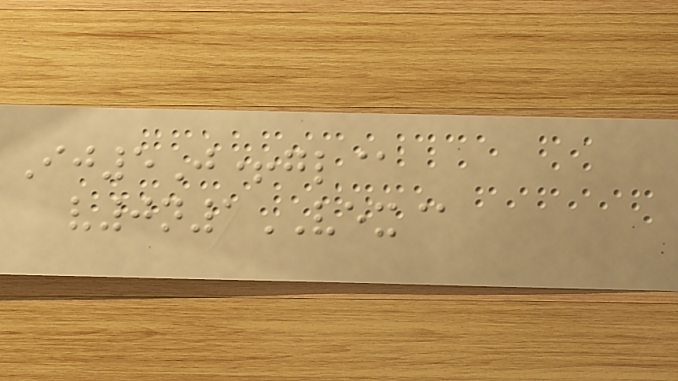Ij5J+gl@
v0n1VEX@
